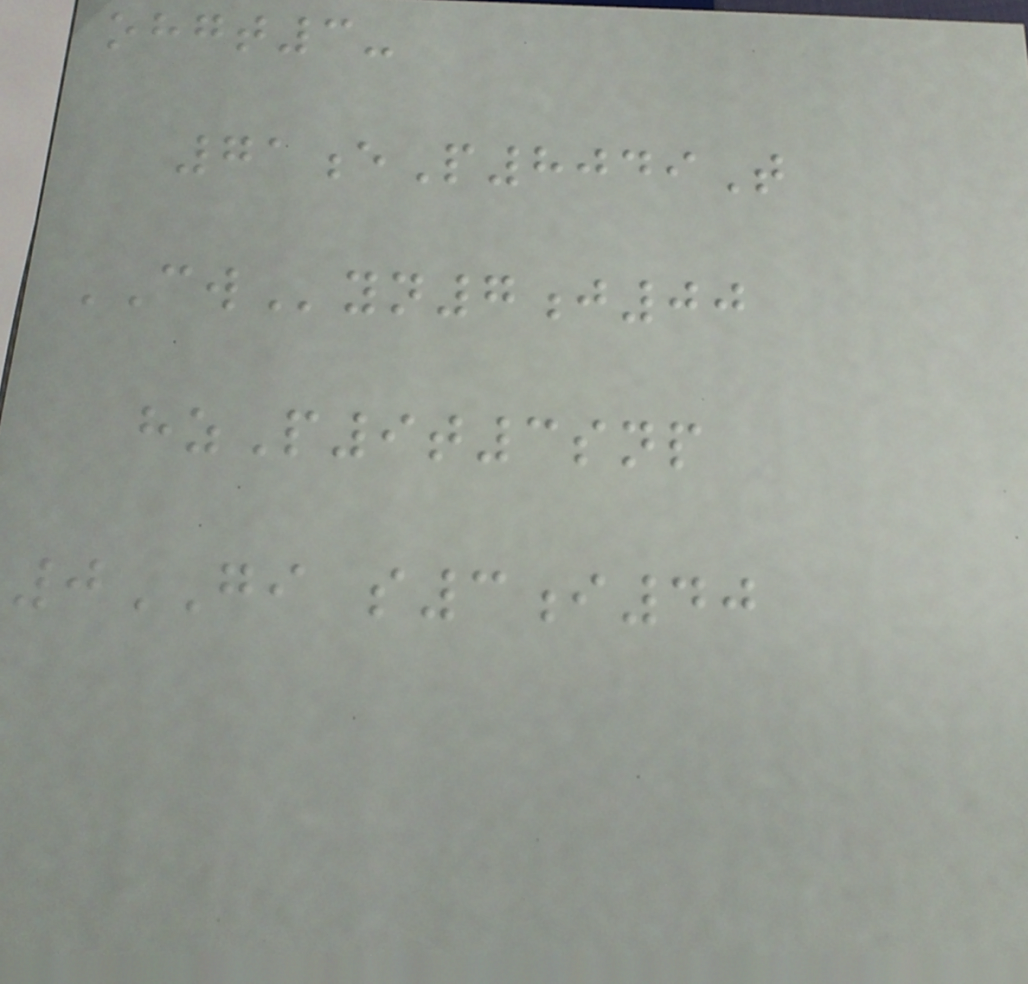ohgt3-
71eP8049T
CWyn7j00
hzP9t3snp
0GI s3i40
